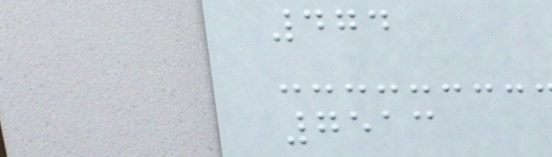474
7513
